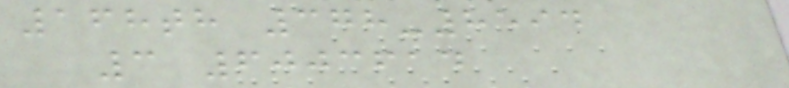168th 378-8594
3 6003614
